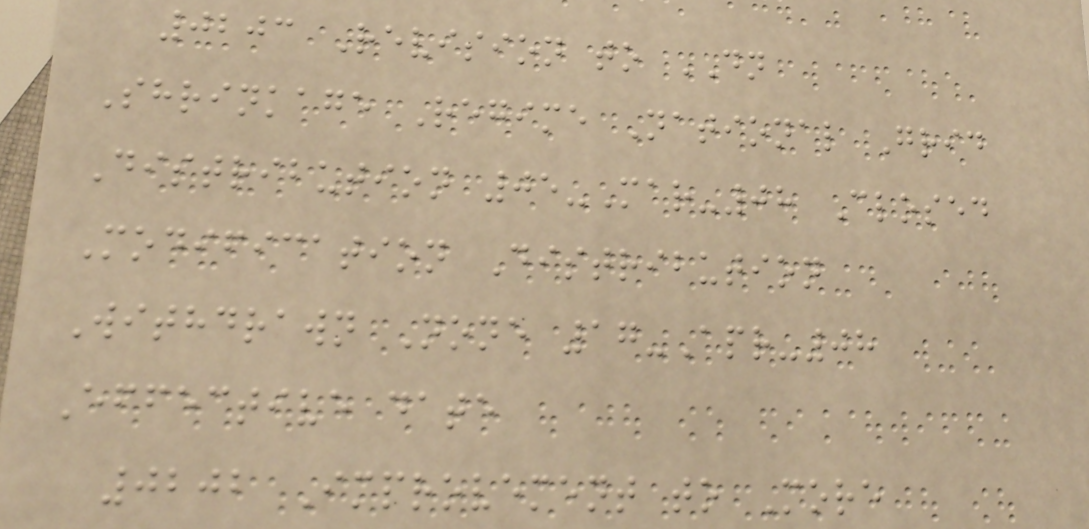0203 Revision to DN
Shrinkage Regime National Grid
Distribution 05-Mar-08 Closed
Modification Distribution
Withdrawn None 17-Apr-08
Effective date
0202 Improvement to More
